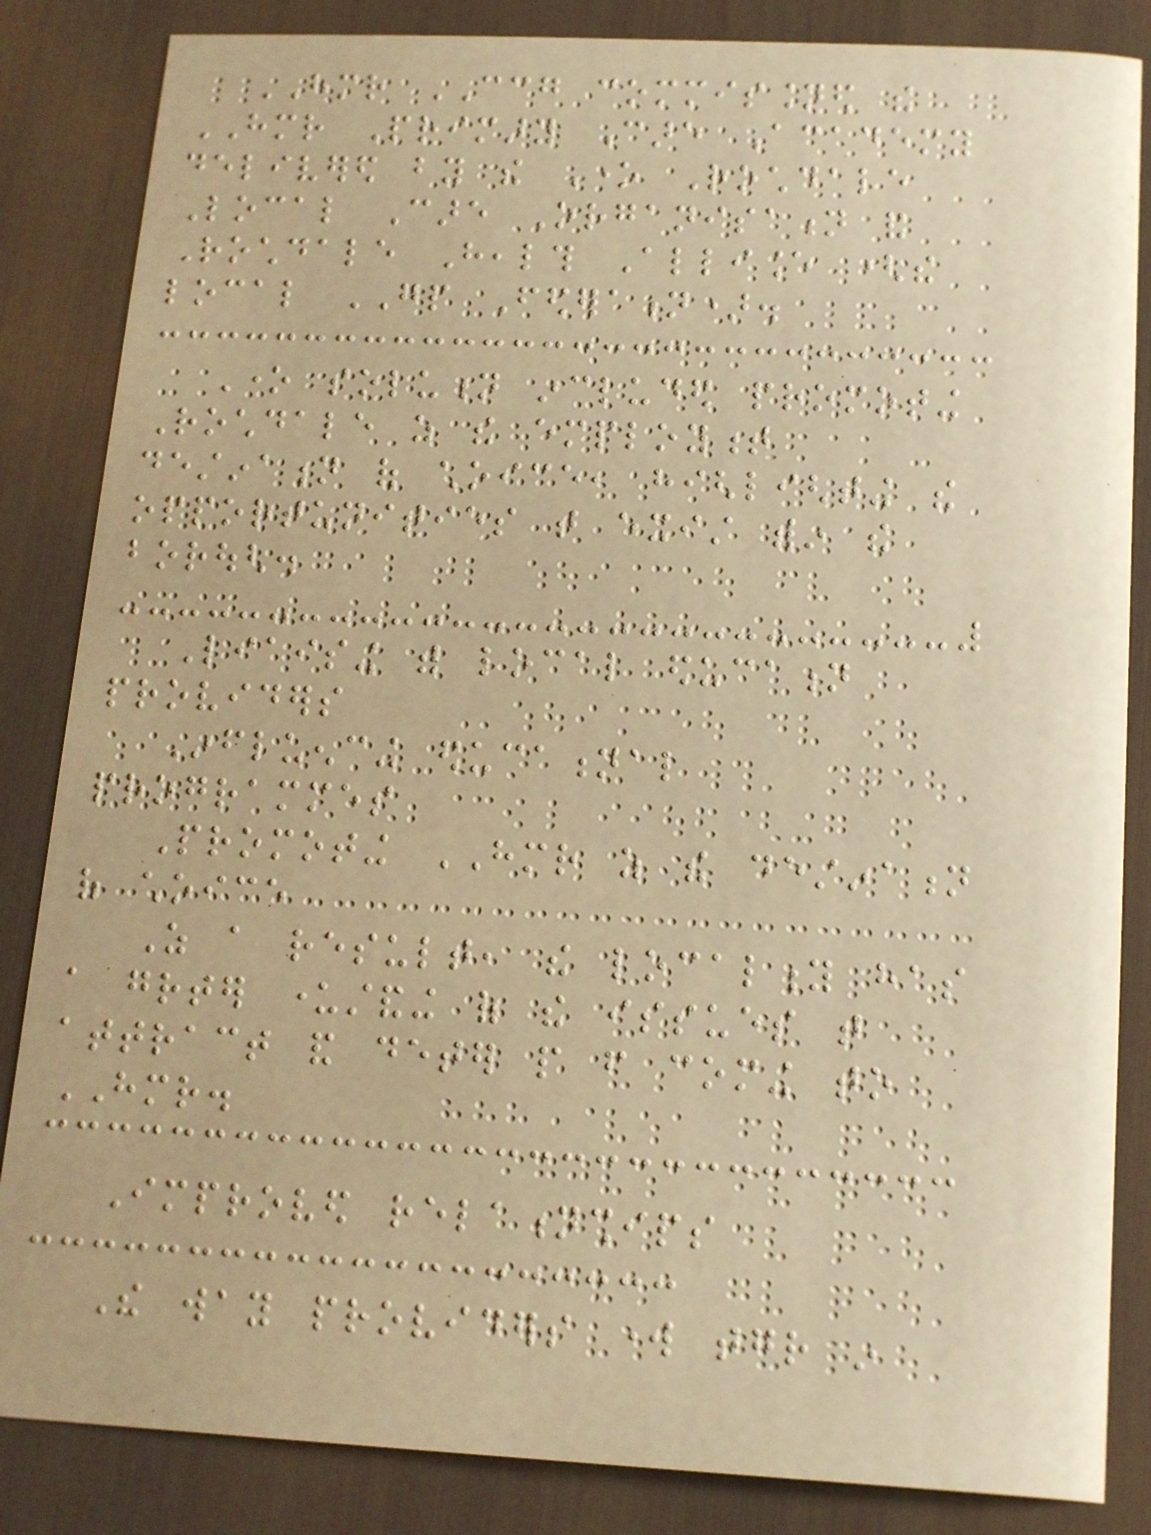HMR CCG commissioned the
HMR Primary Care Academy
delivered by the One Rochdale
Local Care Organisation and
Rochdale Health Alliance (the
local GP Federation).
One solution included promoting
Rochdale as the employment
destination of choice, highlighting the
opportunities that exist within the
borough.
Liaising with local education
providers
Influencing educational
programmes
Promoting HMR as the destination
of choice
As a result, the locality has
a greater understanding of the issues that
attract and deter people from coming to
HMR.
Improved relationships
The way providers work together in
